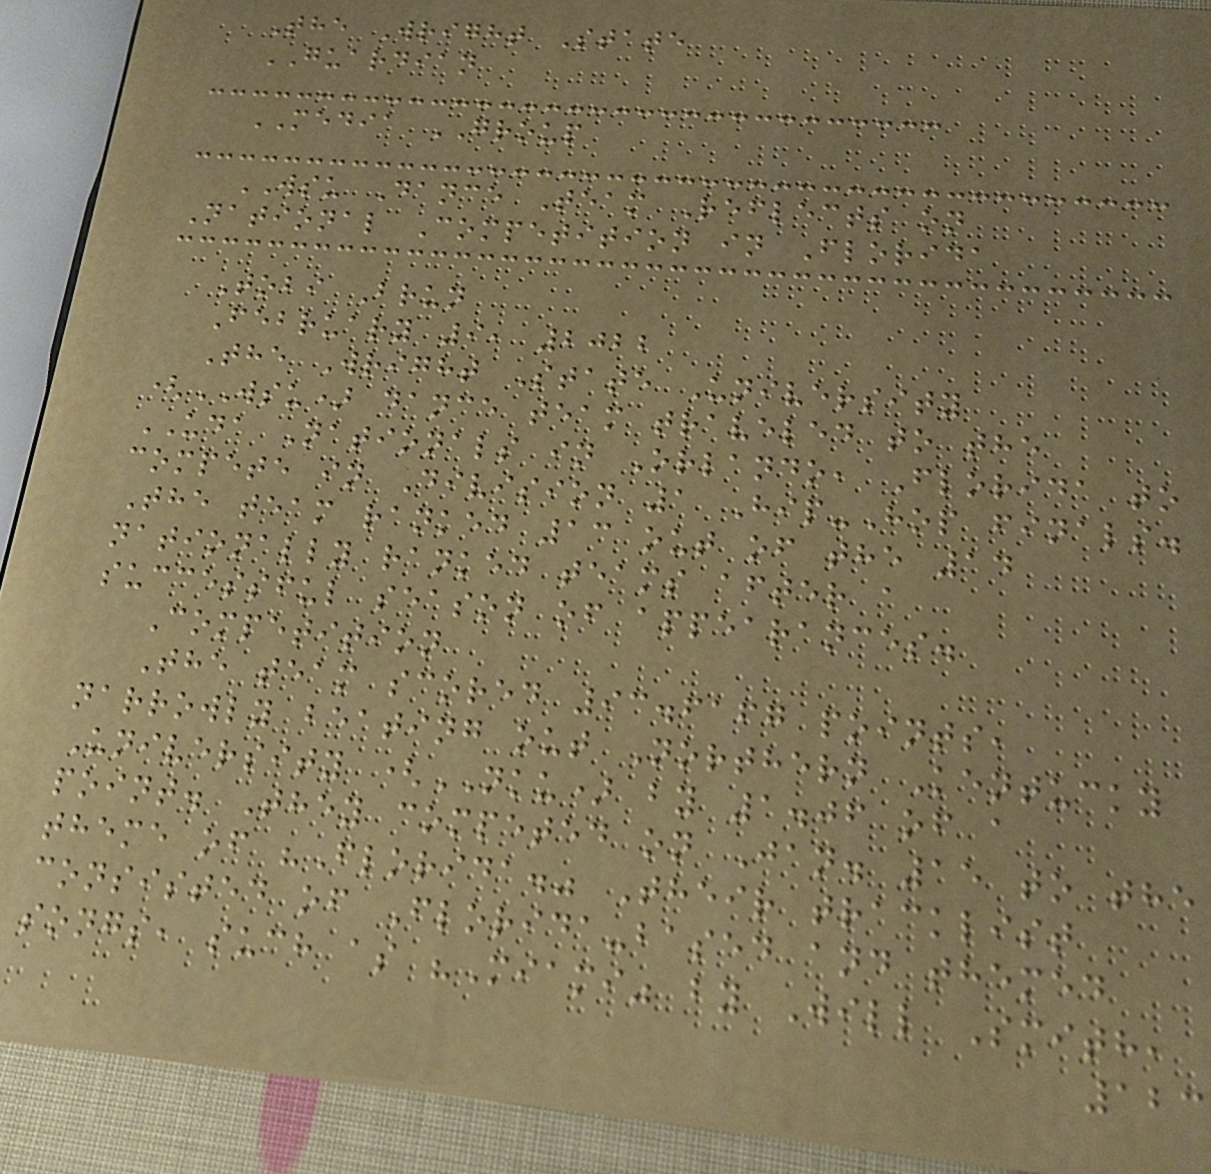The Wright State
GUARDIAN
MEDIA GROUP
WSU Dance Team Reflects on
National Competition in Florida
Tobi Brun
February 9, 2022
The Wright State University
(WSU) dance team traveled to the
UDA Nationals in Orlando, Florida to
compete in Division 1 Hip-Hop finals.
The team ranked 13 out of the 14
nationally ranked teams after a
successful season of appearances.
Competition
The team scored 93.6167 points,
narrowly beating out Northern Kentucky
University (NKU) by 1.06 of a
point. They competed on Jan. 15 to the
theme of "Florida." Their tracklist
consisted of Florida-based and themed
songs, such as "Miami" by Will Smith,
123
